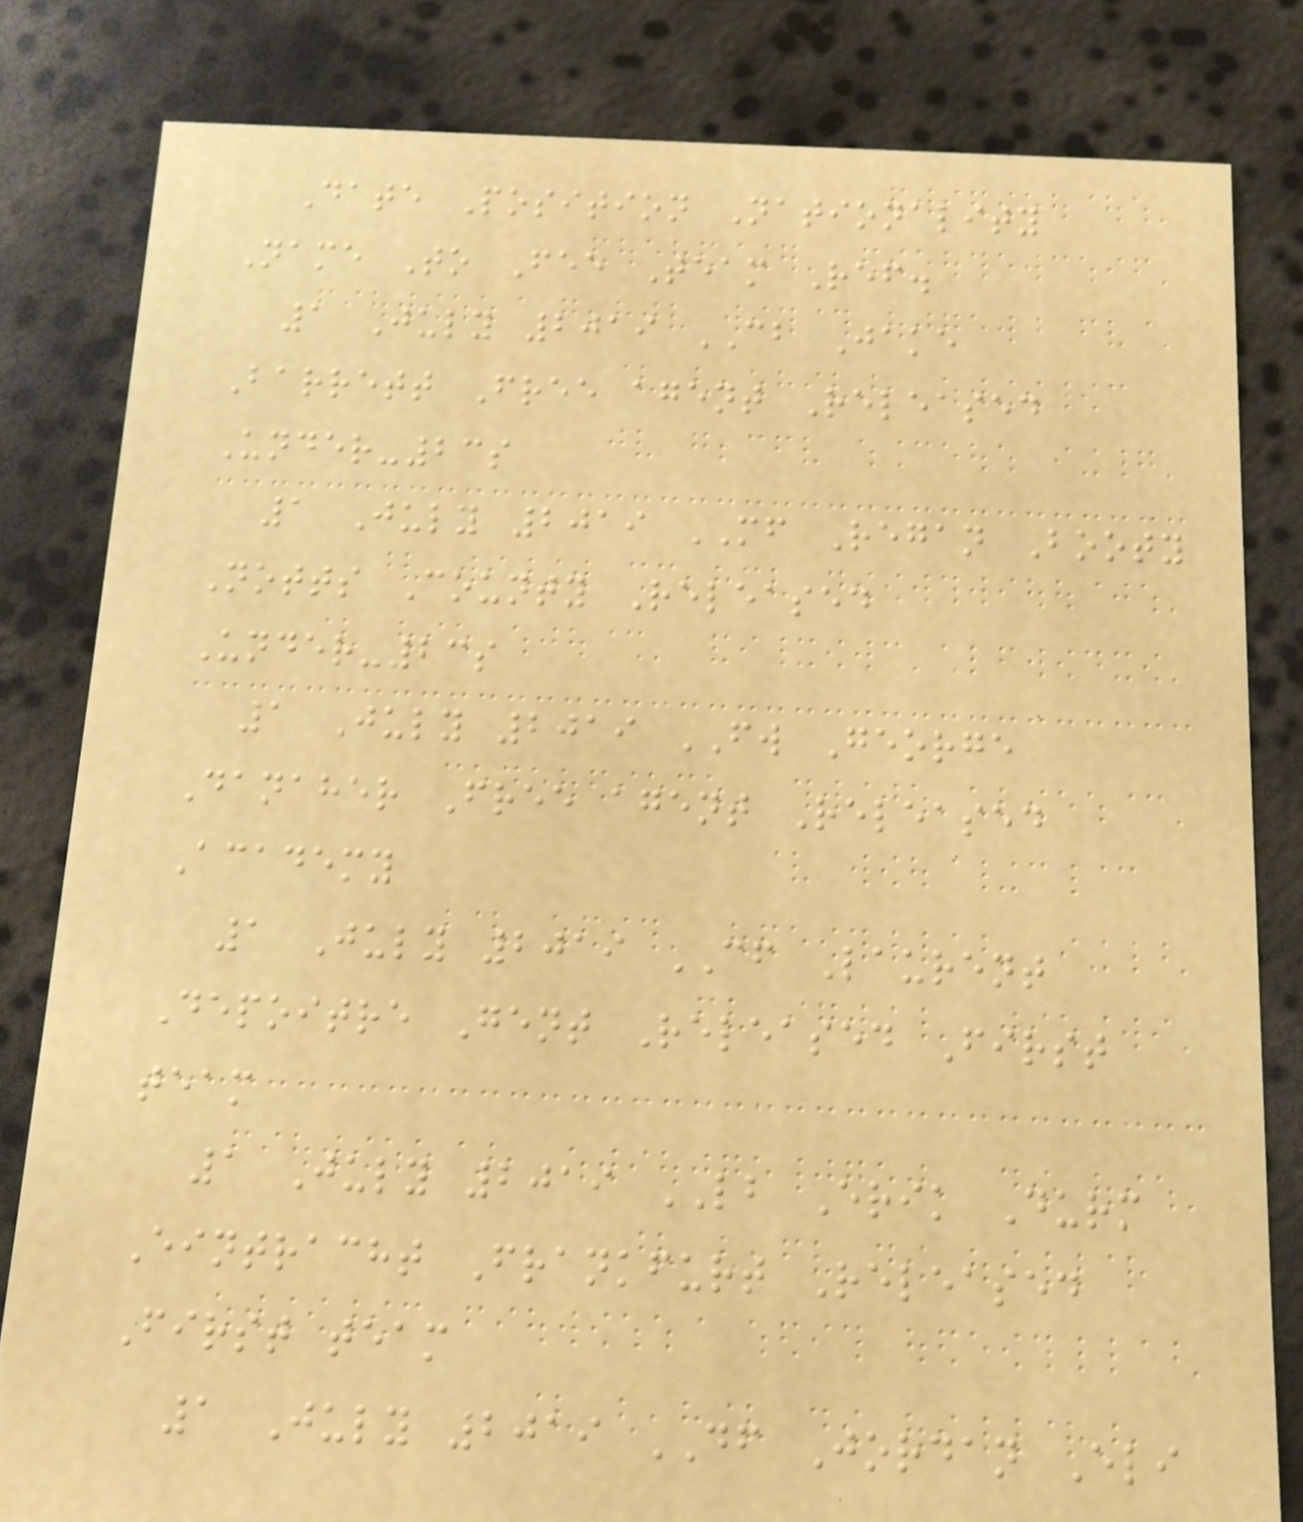Date Position Nationality
Name To Fee Team Ref.
1 July 2019 CB Jake
Barrett Free agent Released
Under-23s
1 July 2019 MF Regan Booty
Notts County Released
Under-23s
1 July 2019 FW George
Danaher Free agent Released
Academy
1 July 2019 CF Laurent
Depoitre Gent Released First
team
1 July 2019 LB Erik Durm
Eintracht Frankfurt Released
First team
1 July 2019 DF Jordan Eli
